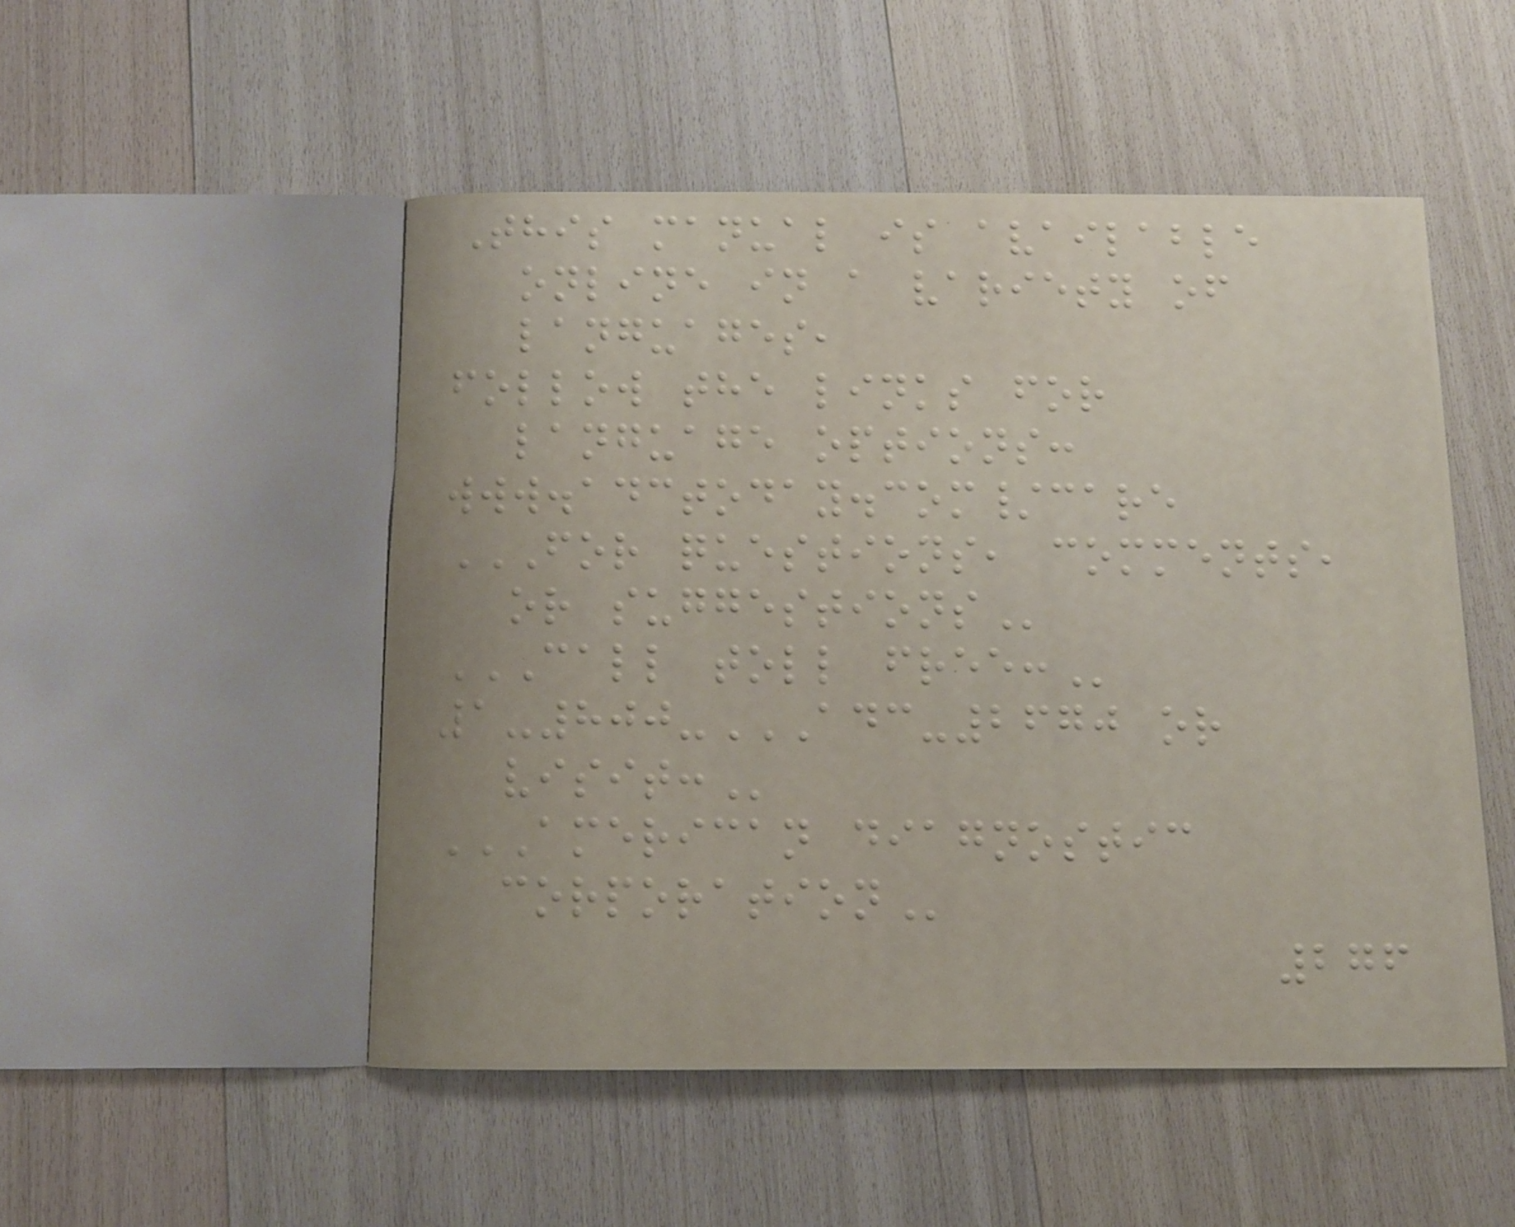This manual is available
online in a variety of
languages,
follow the links for
language options:
www.adctoday.com/care
FOR QUESTIONS, COMMENTS,
OR SUGGESTIONS
CALL TOLL FREE:
1-800-ADC-2670 OR
VISIT:
AMERICAN DIAGNOSTIC
CORPORATION
276
